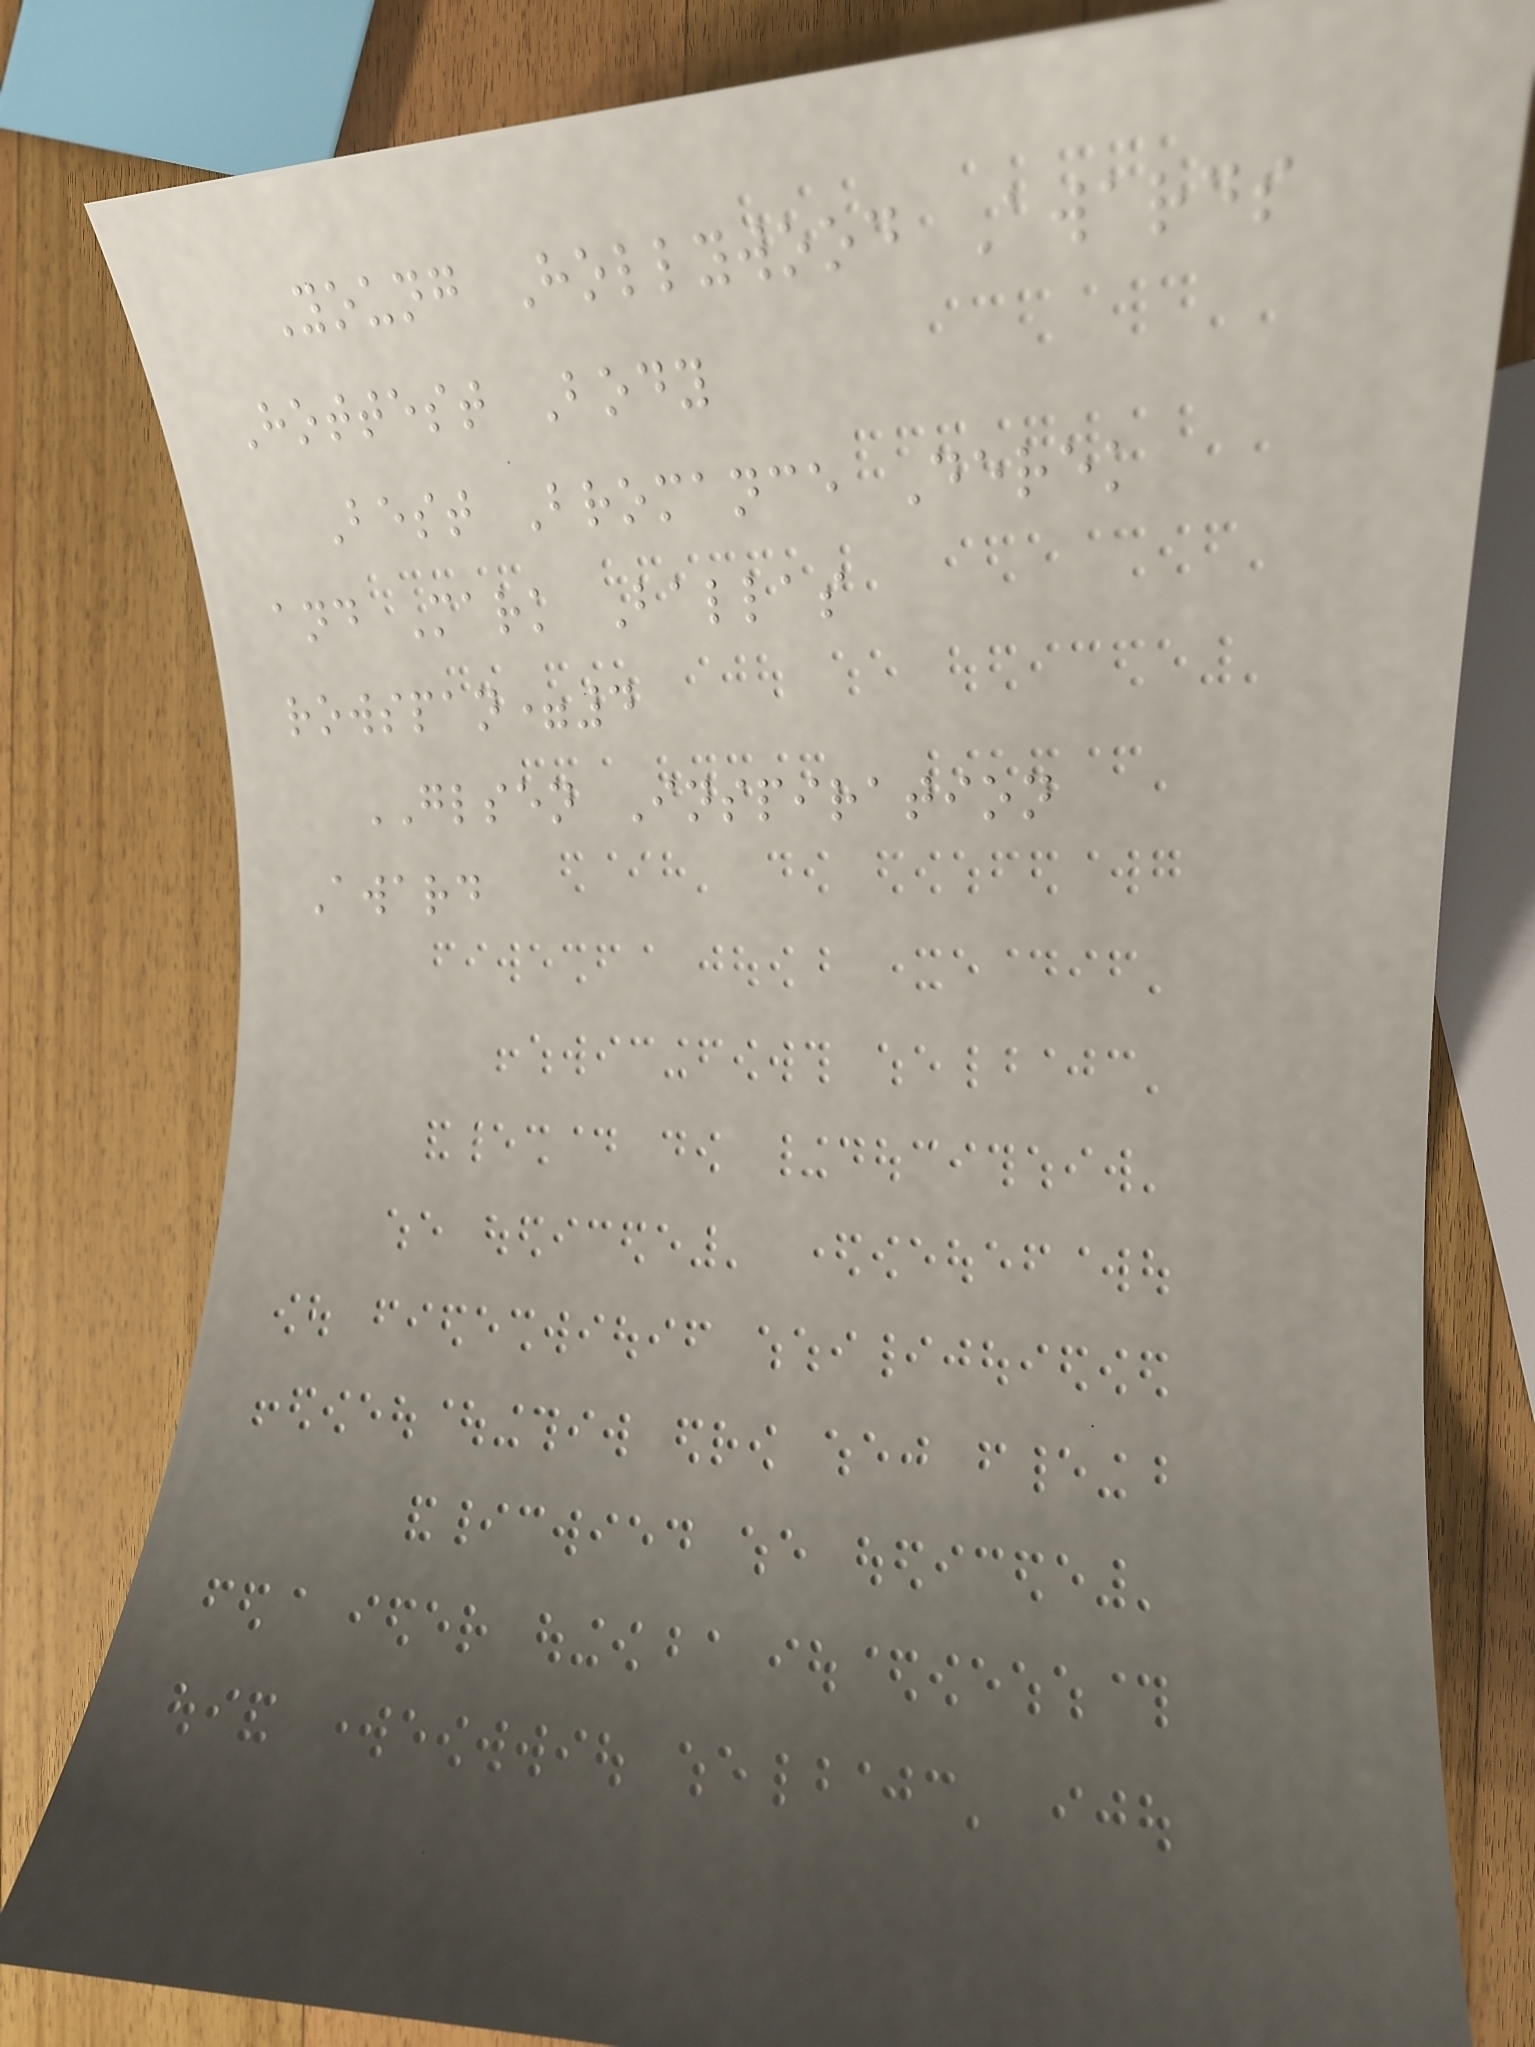Young Hollywood Awards
Hottest Body
Best Bromance Derek
and Mark Ballas
rowspan=4
GLSEN Inspiration
Award
